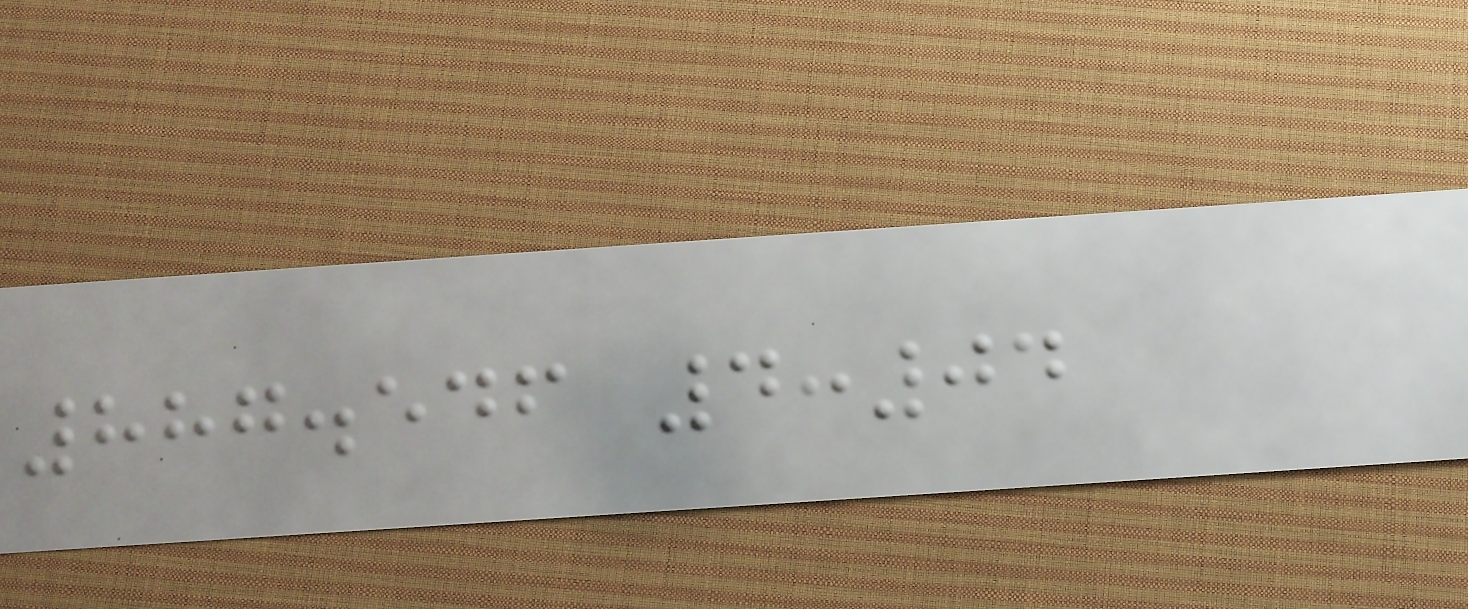887.546 4:04
